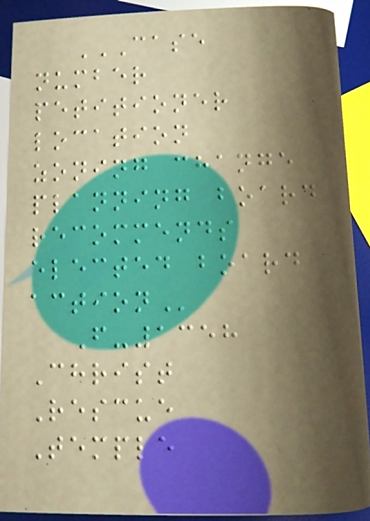CASE
NUMBER
PETITIONER
LOCATION
ZONING CHANGE
PLANNING BOARD
RECOMMENDS
ELECTED BOARD
ACTION
F-1358
Christ
Rescue
Temple
